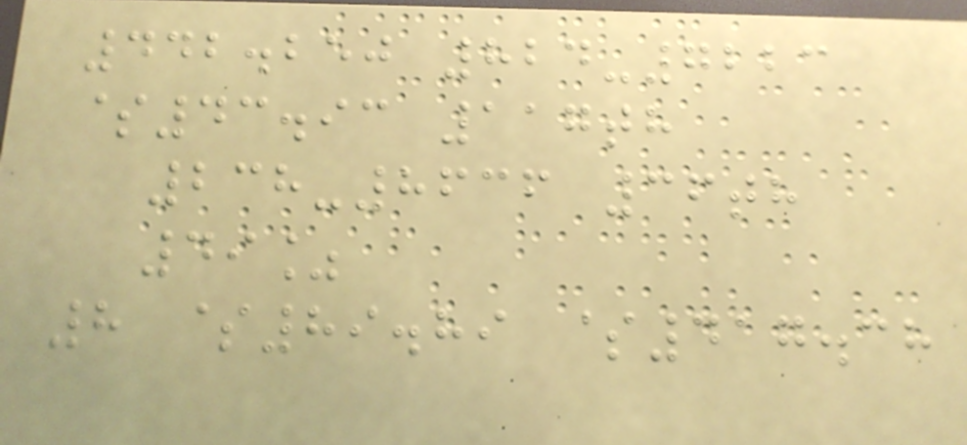442.250 824-7223
$43.93 117th
238-8636 36th
49%
8 $89.89 $417.38
